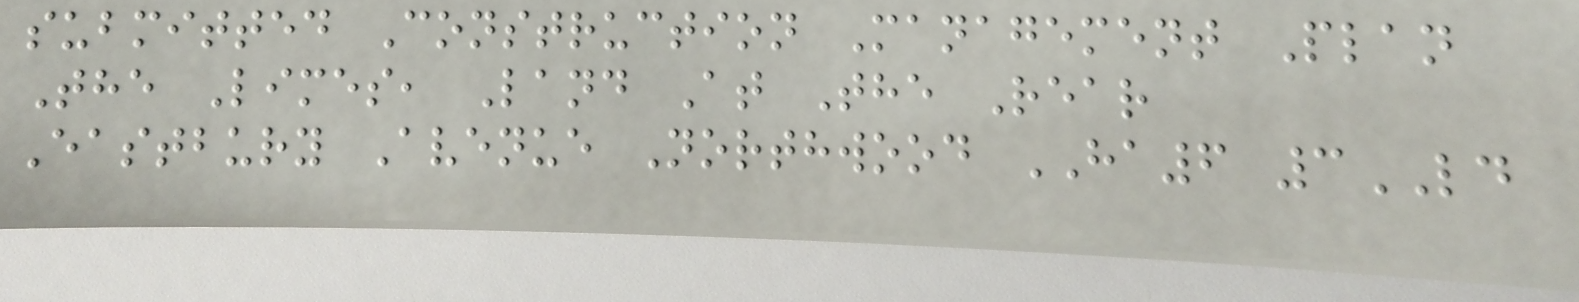submitted Construction Management Plan
The Limes, Land At The Rear
Eastbury Avenue Northwood HA6 3LD
